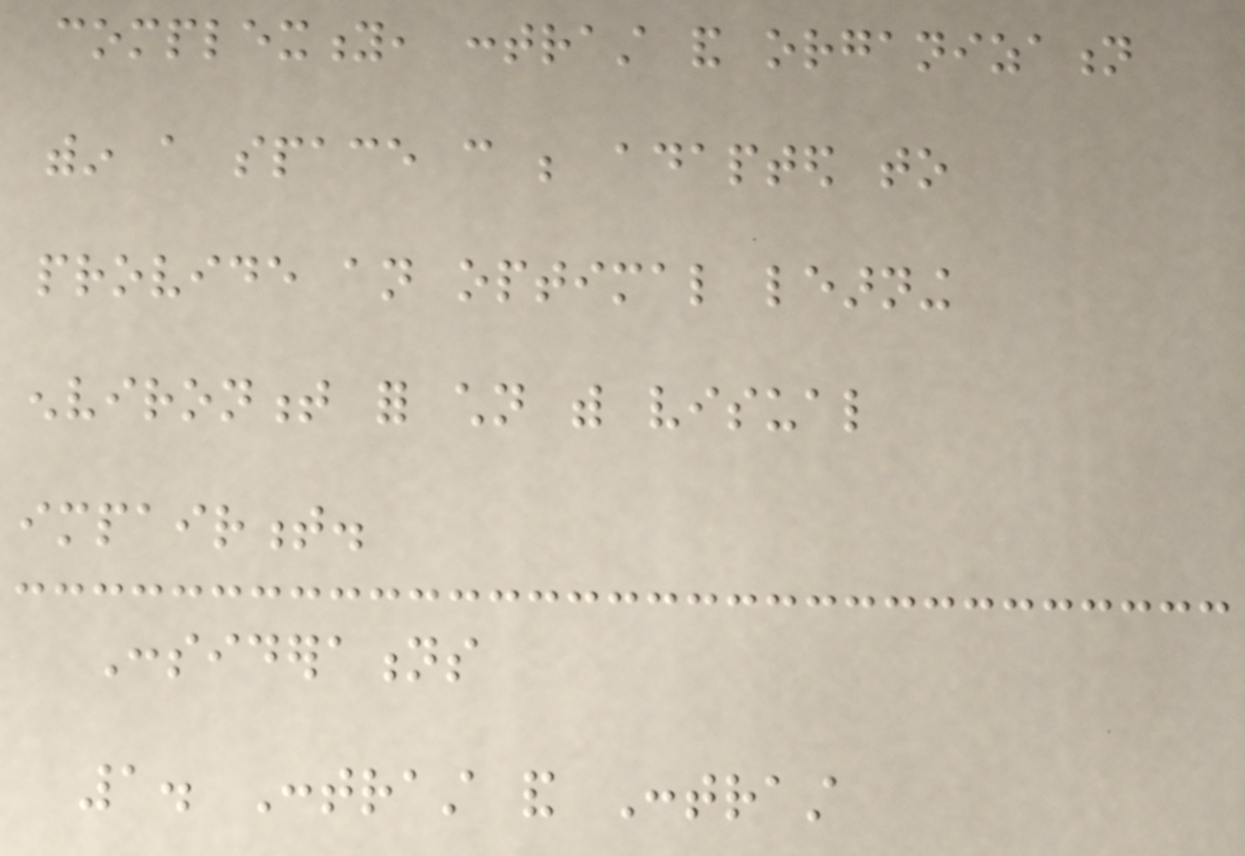complexity, contrast and organization
within a space can be adapted to
provide an optimal learning
environment for children with visual
impairment.
Considerations
1. Contrast and Contrast
